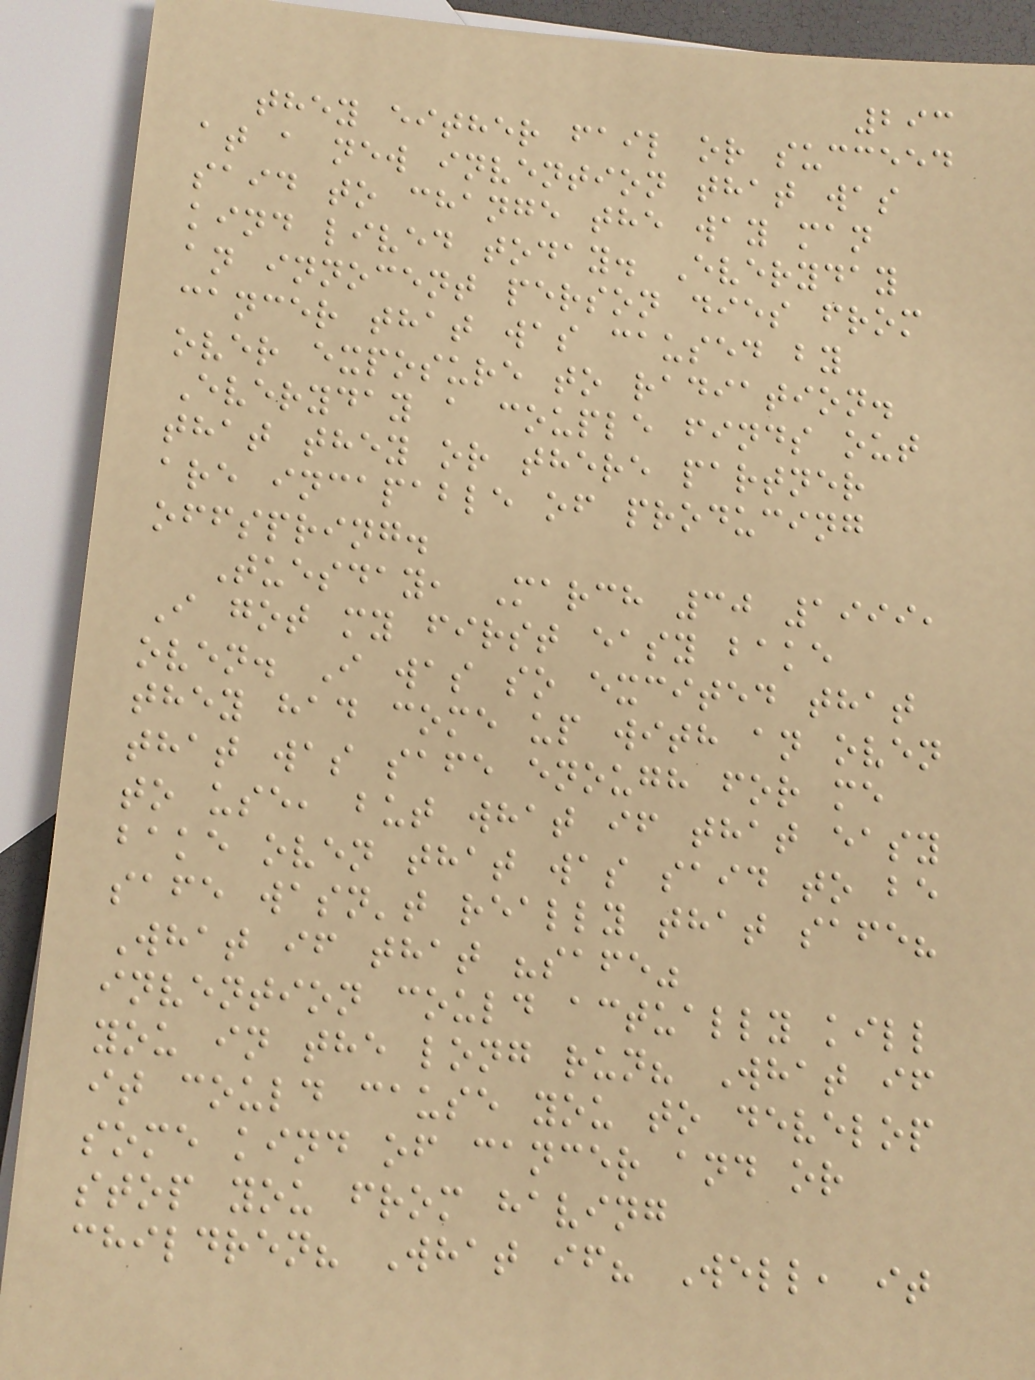293
they either fail or succeed
at a new invention that was
said to change the way man
kind lived today. Everyday
an innocent person dies from
cancer that was caused by
over exposure to radiation.
Everyday a couple finds out
that they or there partner
are incapable of producing
offspring.
Tuesday, March 30 1999,
I got my first easy bake
oven. I was so excited that
they had come up with an oven
that was safe enough for me
to use, but what if that easy
bake oven that was said to be
safe wasn't really that safe?
What if that "safe"
invention could actually kill
you in the long run? What if
it could cause you to develop
some kind of cancer and or
stop you from having
children? What if? Well, it
